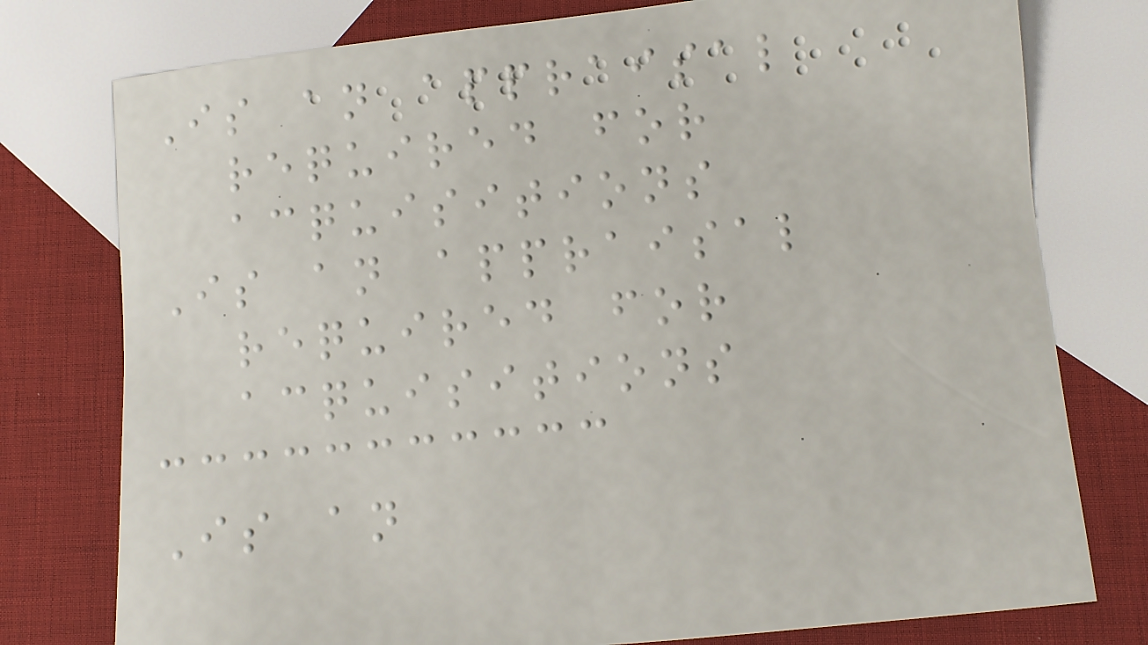Is an appraisal
required for
acquisitions
Is an appraisal
required for
acquisitions
Is an
